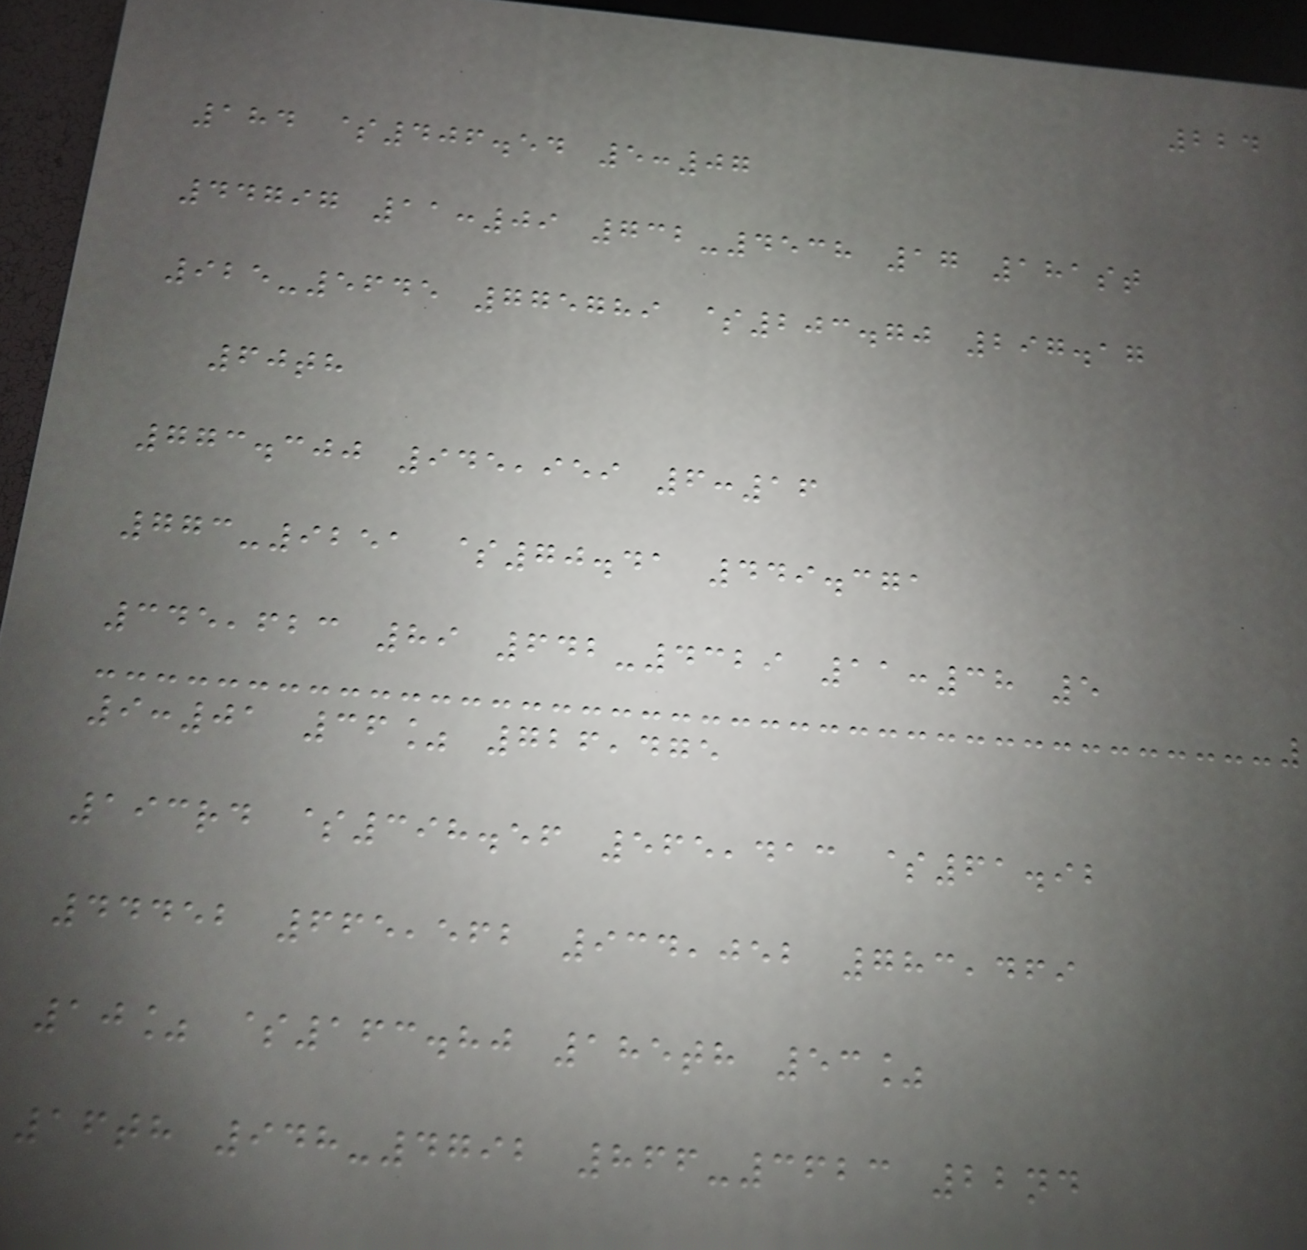224
184 $406.54 5:07
44797 11:09 732-4538 17 181st
925-5645 775789 $203.70 297.17
60th
773.300 945,959 6:16
773-9251 $70.41 449.371
345,623 89 642-4329 11:38 5
9:01 36% 726,475
193rd $398.56 565,413 $61.92
44452 665,562 934,052 783,469
10% $163.80 185th 53%
16th 948-4792 866-3623 22nd
